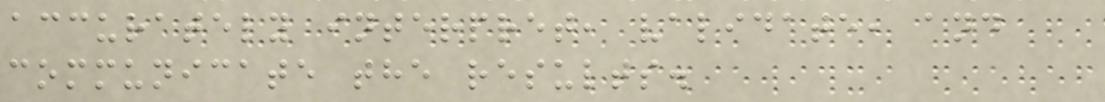accurately interpret, validate, and
communicate the results.
